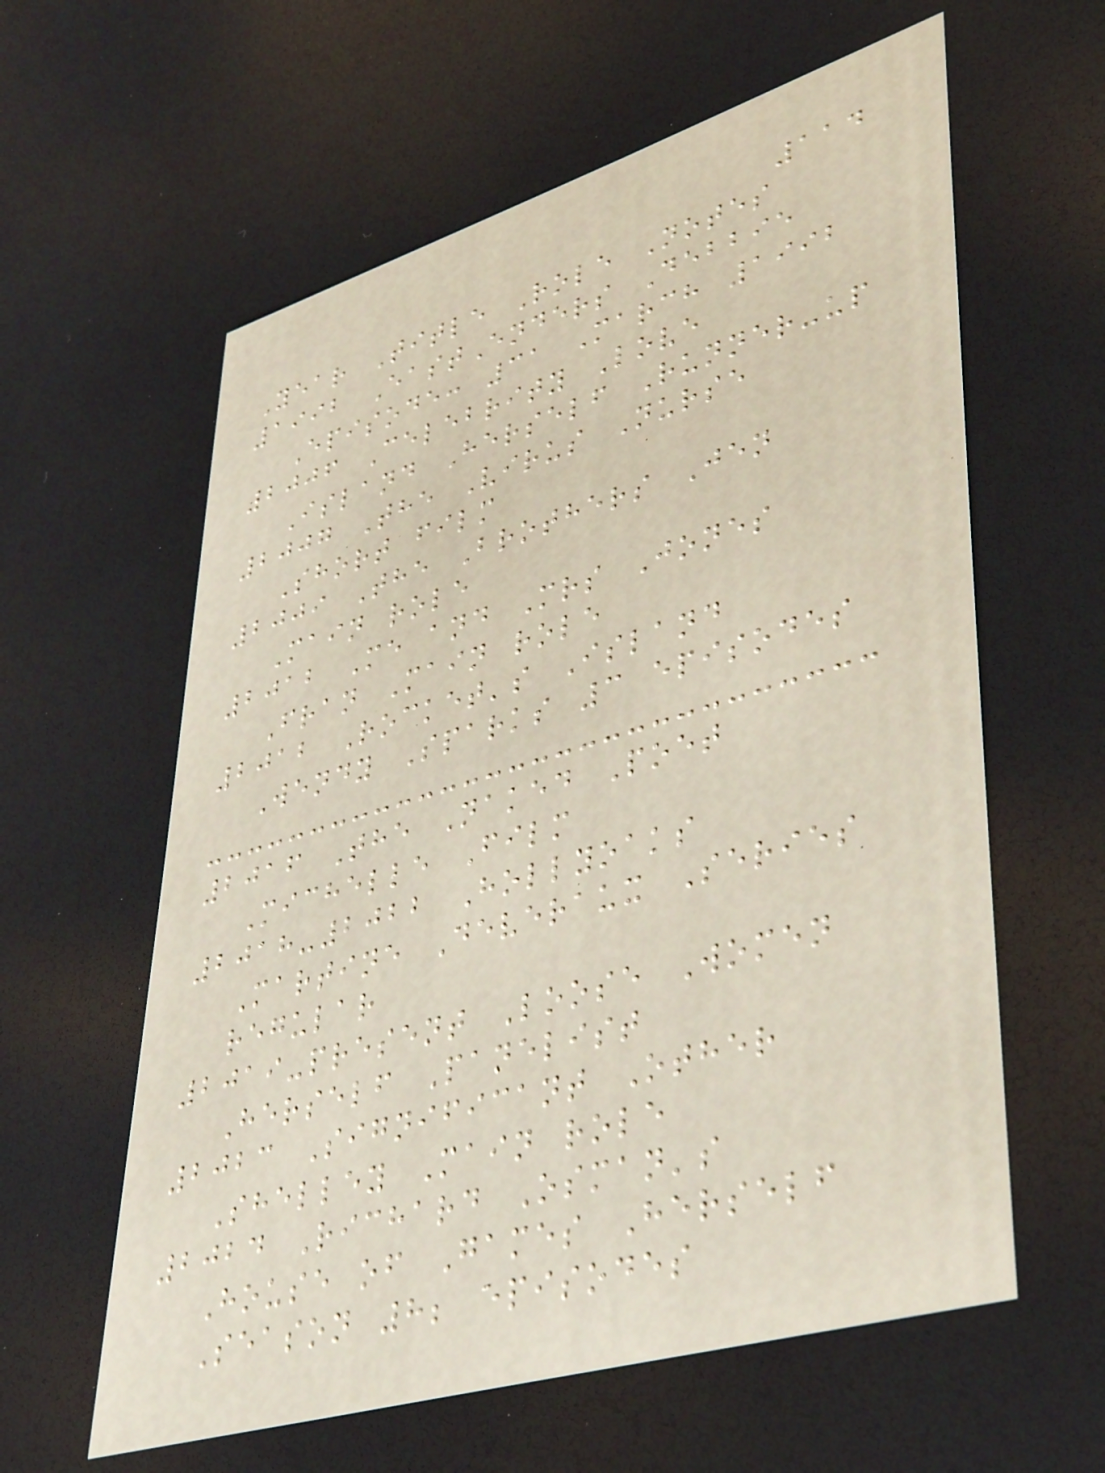114
Year Title Role Notes
1992 EastEnders Debbie
Episode: 31 March 1992
2006 Celebrity Love
Island Herself Runner-up
2007 The Virus Nurse
Short film
2009 The Brothers Jen
Main role
2012 Me and Mrs Jones
Fran Main role
2012 Rocket's Island
Wendy Sparks 3 episodes
2016 The Naked Poet
Michelle Film
2018-2022 Hollyoaks
Martine Deveraux Series
regular
2019-present Loose Women
Herself Panelist
2023 Significant Other
Shelley Main role
2024 Richard Osman's
House of Games Herself
Season 8; episodes
